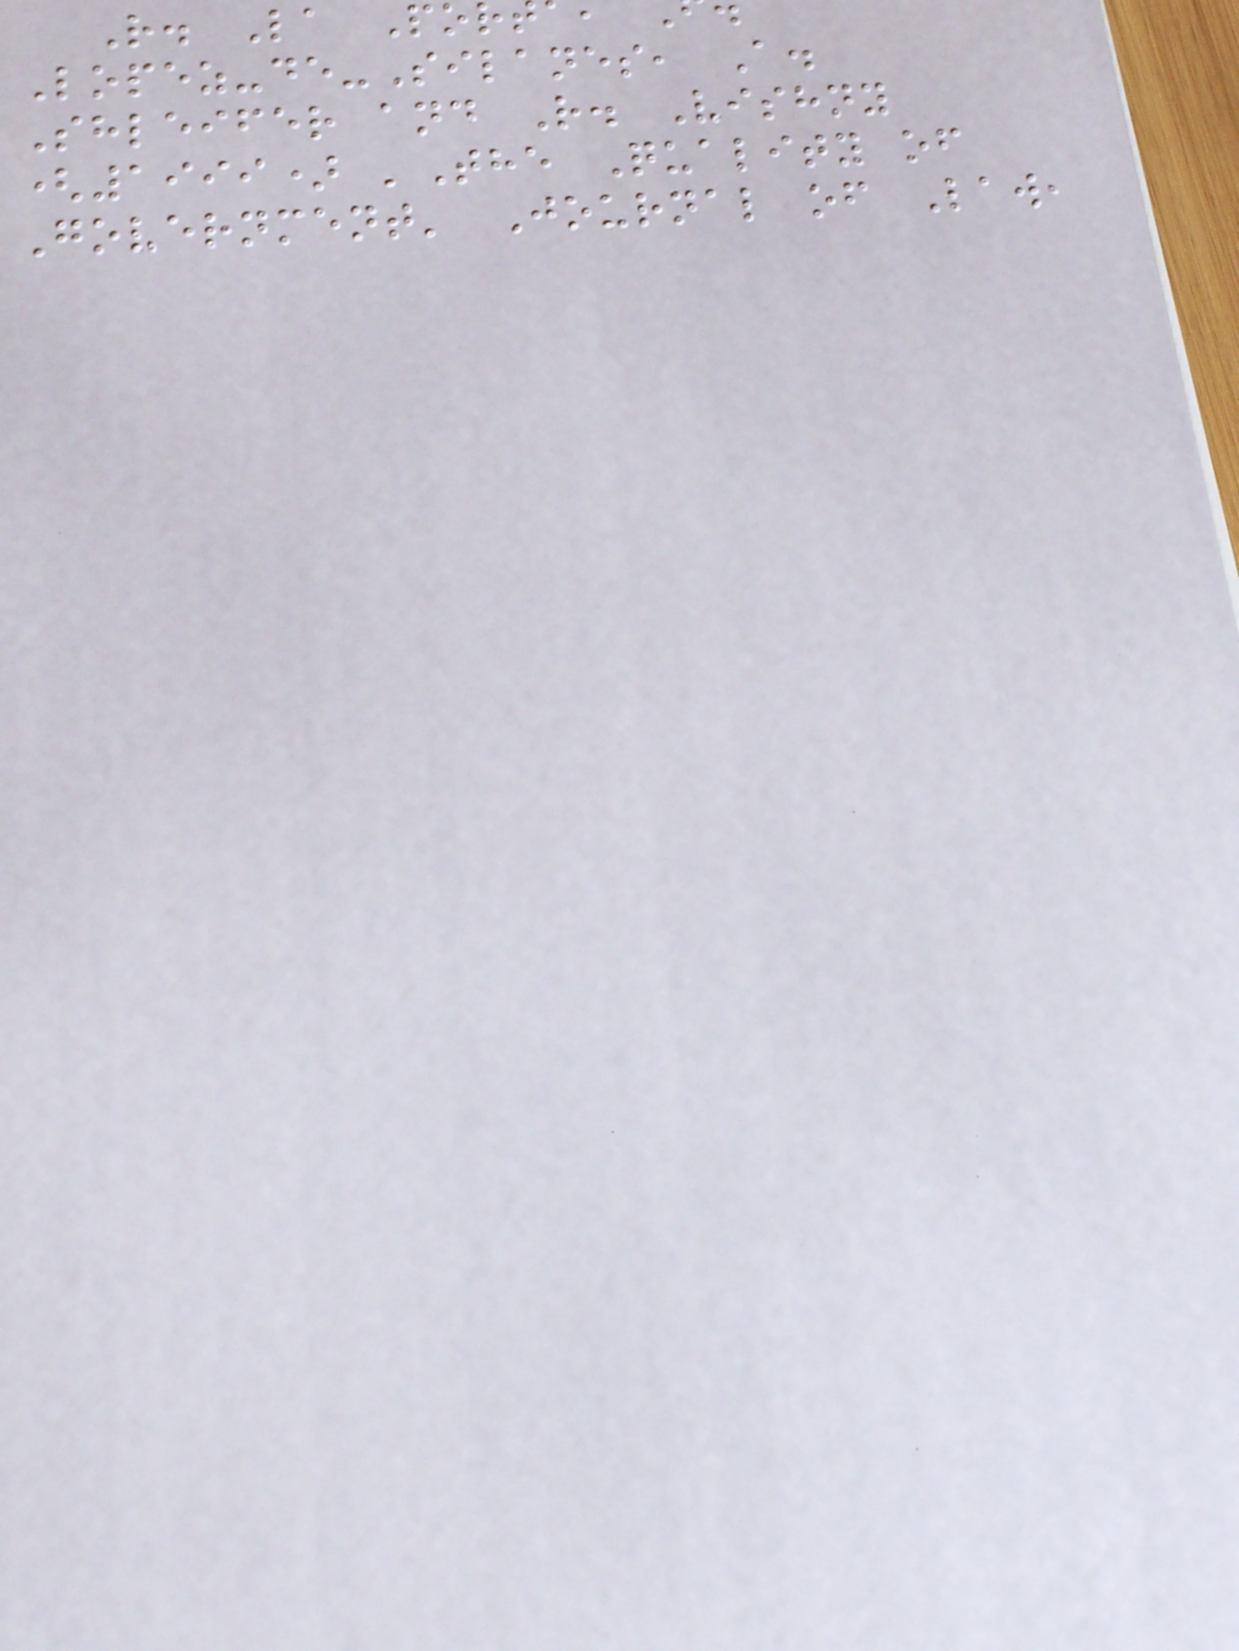R. La Po
Lopez-de-Silanes, A.
Shleifer and R. Vishny
(1999) 'The Quality of
Government' Journal of Law,
